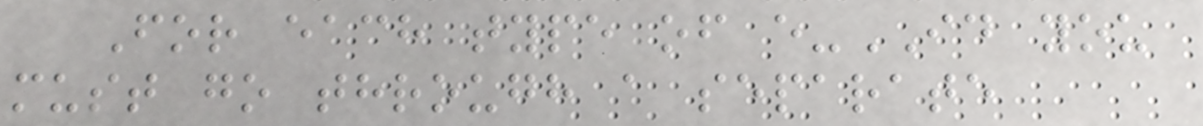For each type of e-ID you
must go through a separate
